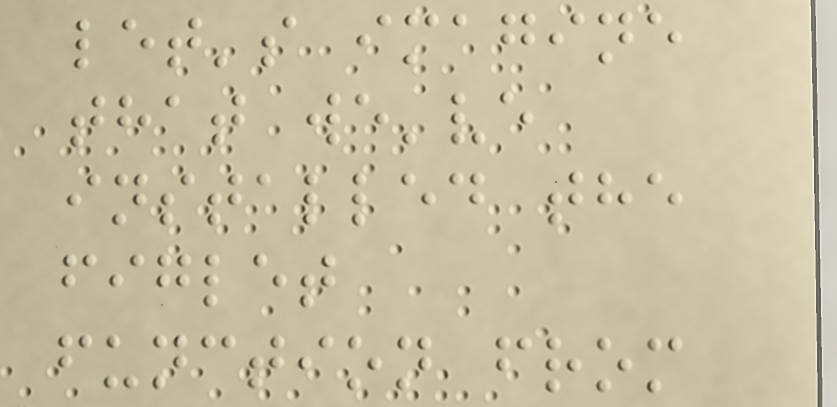let's imagine
that we've
installed the
figlet
function from
